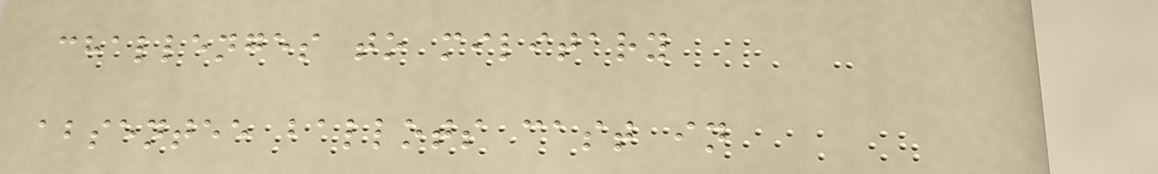challenges to military
absentee ballots cast in
